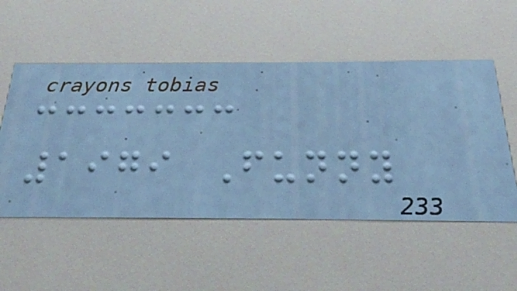1979 Funny
